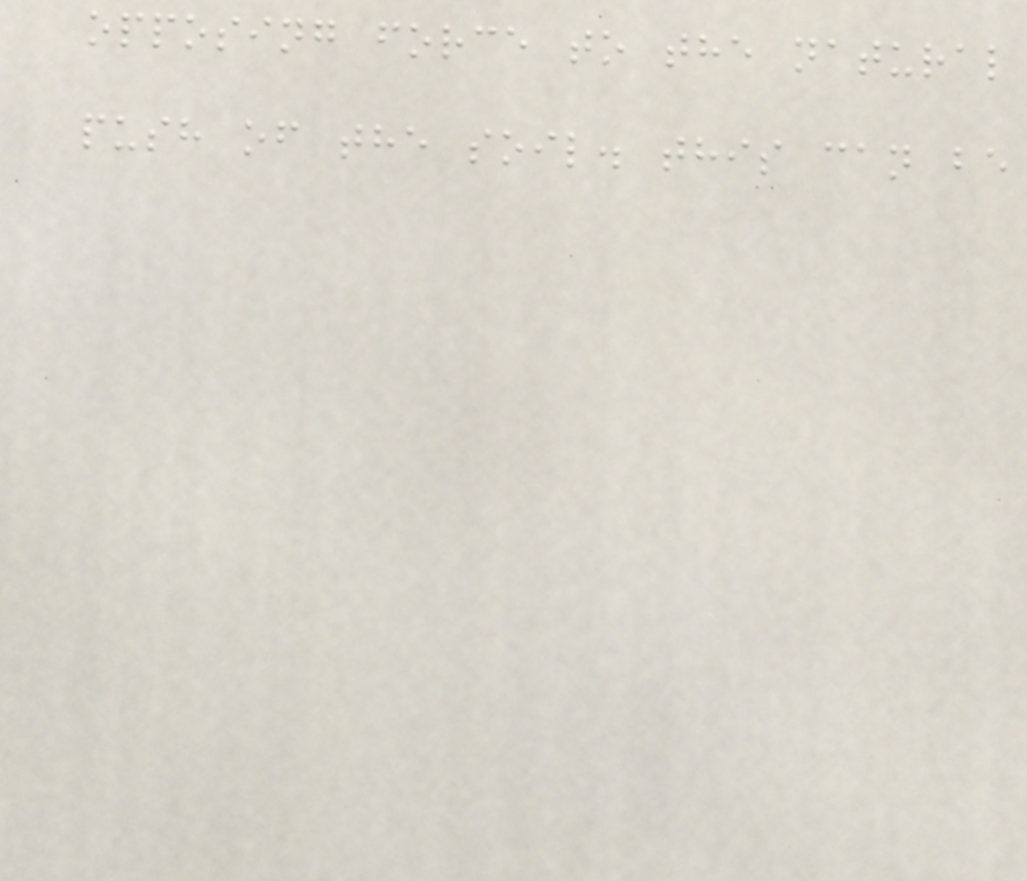opposing force to the natural
push of the soil. this can be
